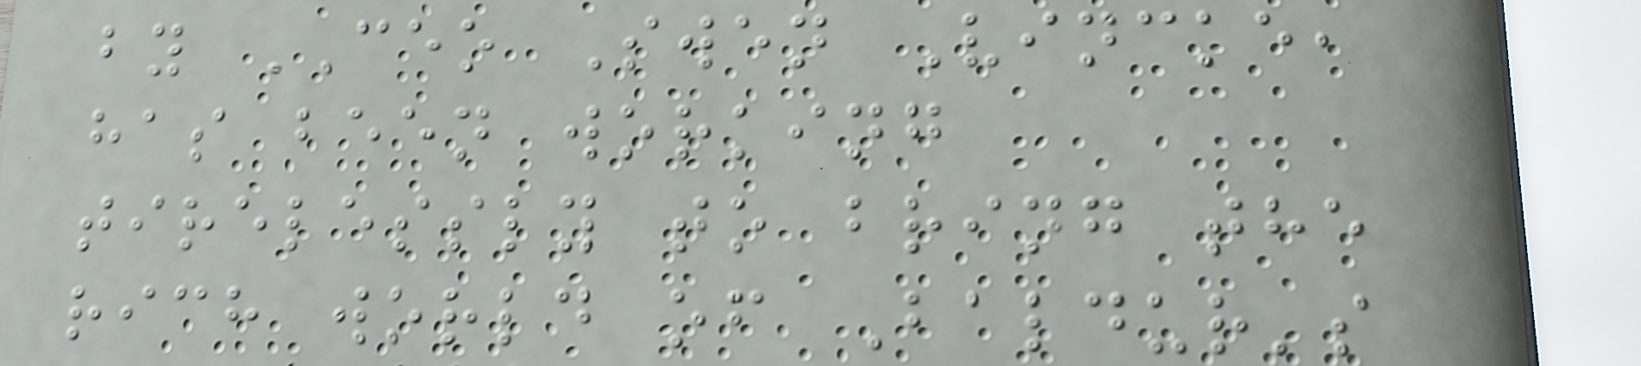by CEO Swen Vincke,
has been working
tirelessly to bring the
rich world of Baldur's
